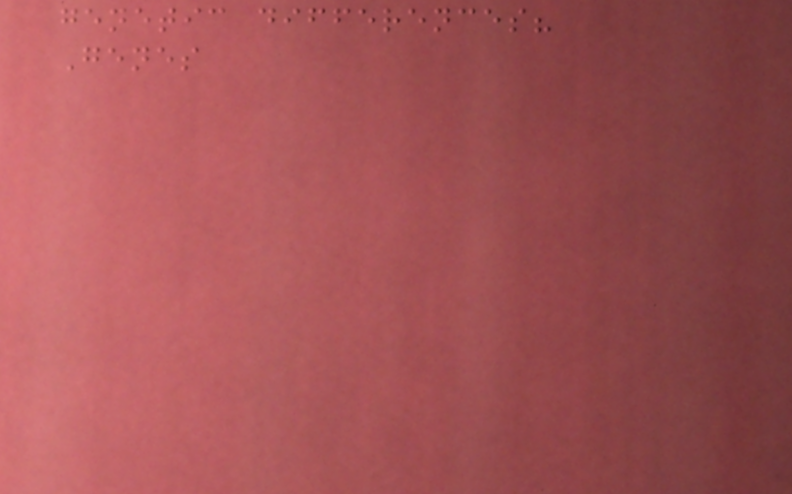genetic differences?
Genes
